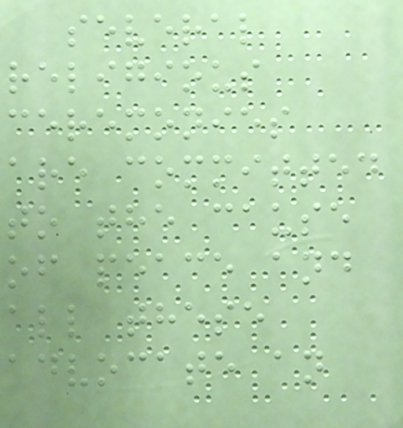several
religious
ceremonies
are committed
to the cause
of peace and
all these
advocate an
